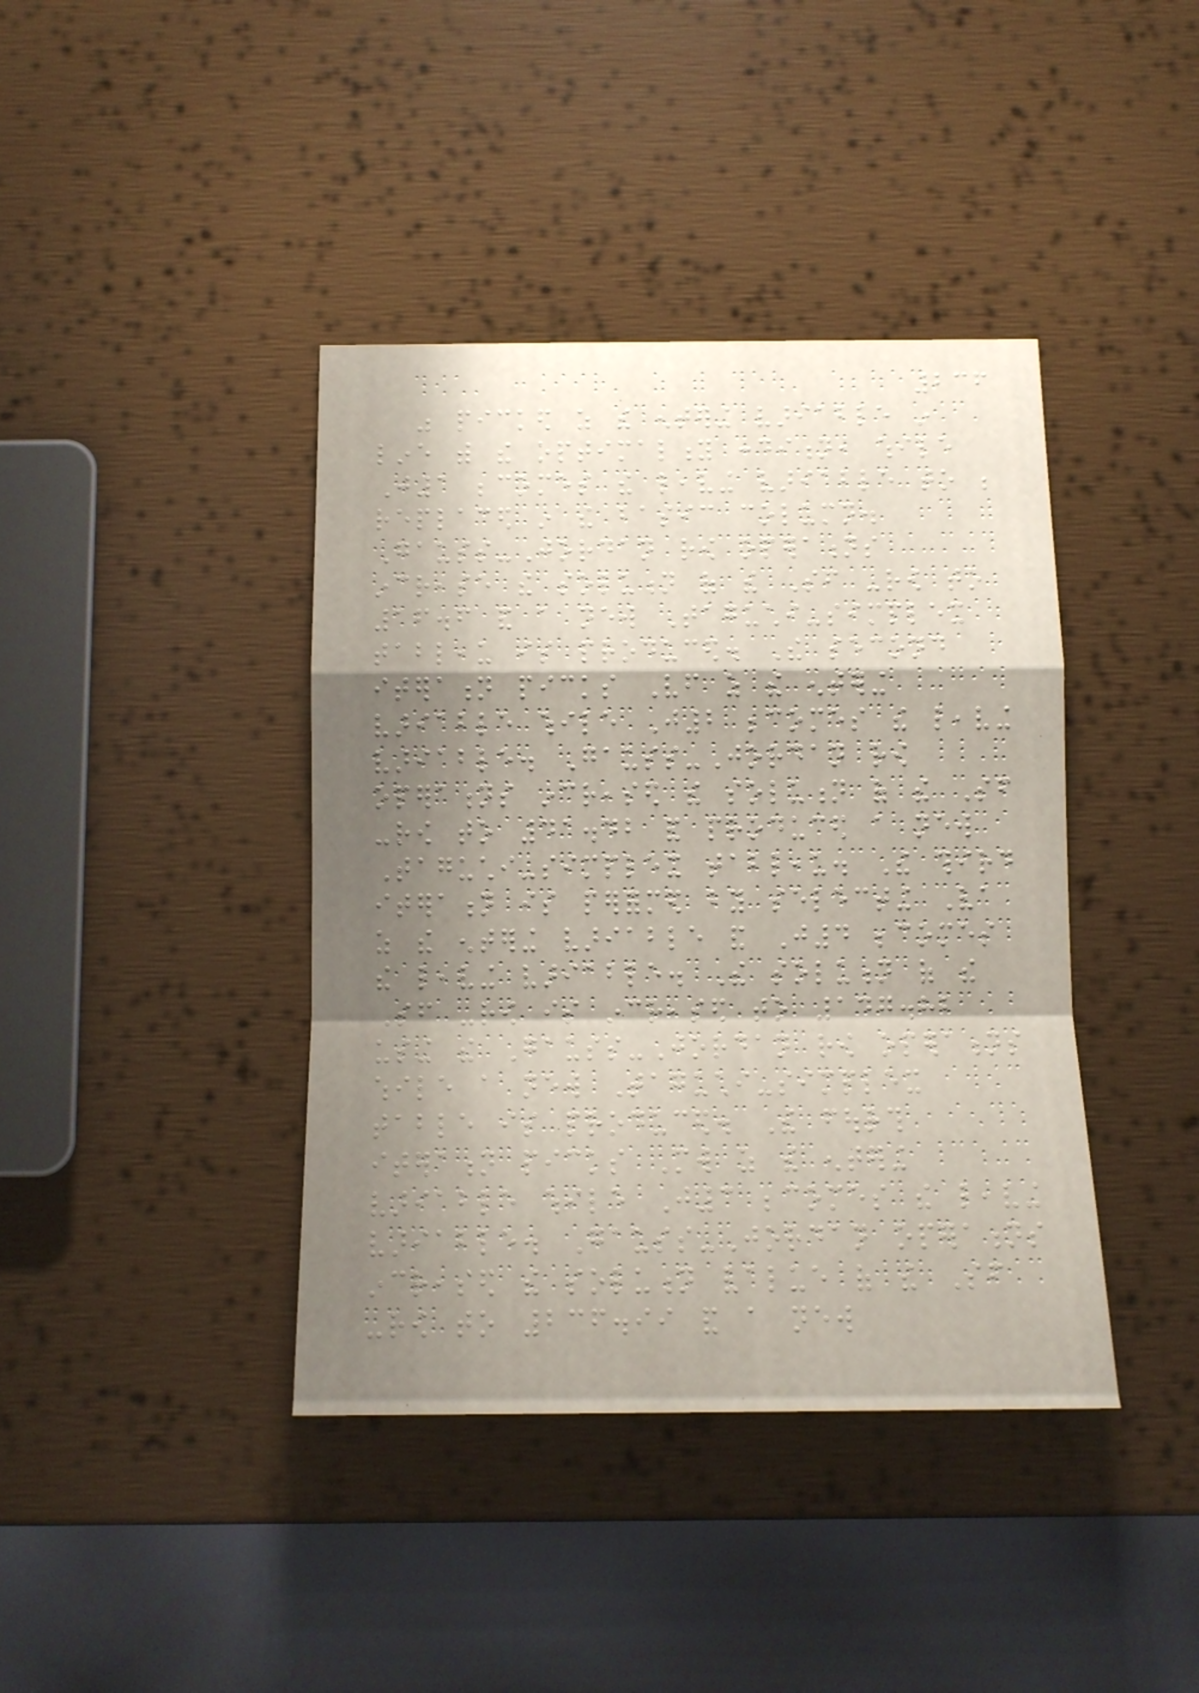236
was picked as the entering variable in
line with the optimality condition, while
J1 becomes the leaving variable to be
replaced in the basic column.
Gauss-Jordan row operations
increase the solution of the Sf -row to
16.6 and a new Taguchi-simplex
tableau is produced. The second
iteration picks Vf as the entering
variable while J2 becomes the leaving
variable. Gauss-Jordan row
operations increased the solution of the Sf
-row to 41.42 and produced a new
Taguchi-simplex tableau. The third
iteration is performed by selecting Va
as the entering variable and J4 becomes
the leaving variable. The solution of the
Sf -row is increased to 147.82
using the Gauss-Jordan row operations
while a new Taguchi-simplex
table is produced. The fourth
iteration picks Mw as the entering
variable while J3 becomes the leaving
variable. Gauss-Jordan operations
increased the solution value of the Sf
-row to 236.99 and a new
